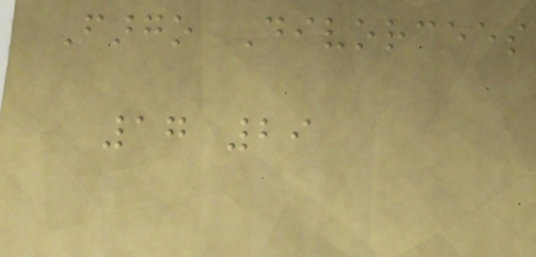Fargo Divorcees
17 29
